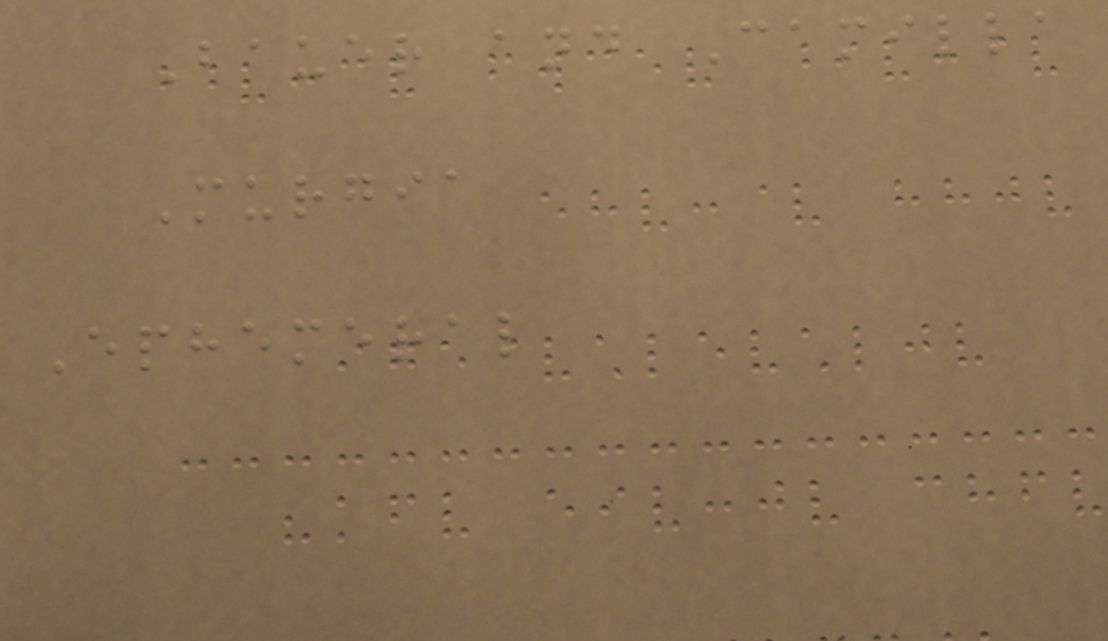Bauer and Camilla
Murgia
Ephemeral
